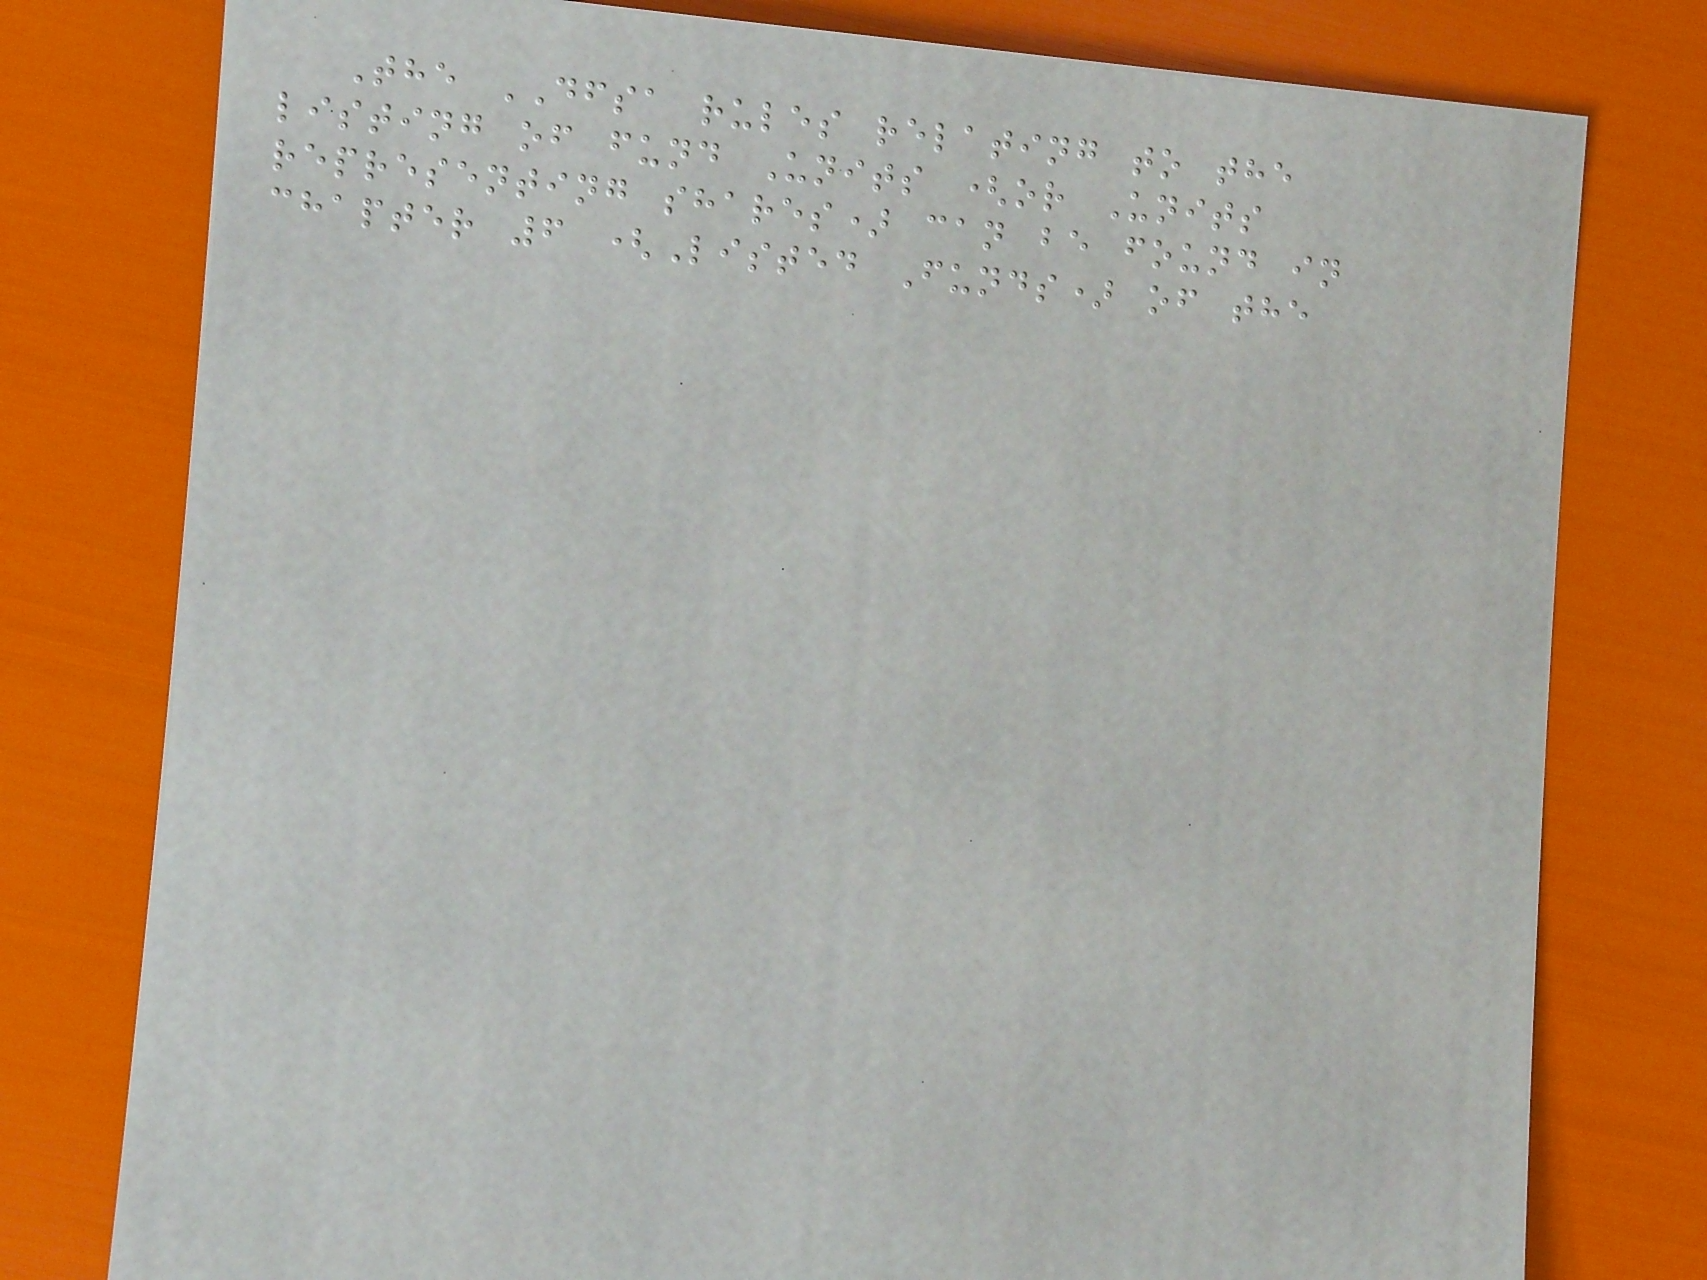The DFSA rules relating to the
listing of fund Units (or Units
representing shares) can be found in
chapter 6 (Listed Funds) of the
